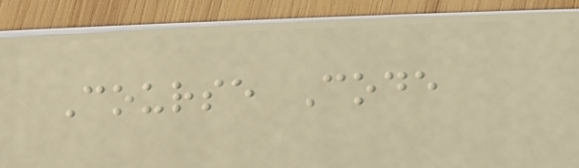Course Code
